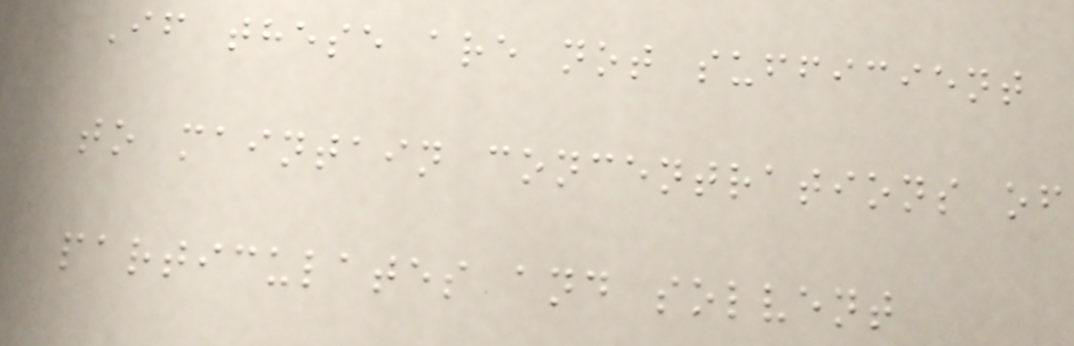If these are not sufficient
to maintain concentrations of
particulates and solvent
